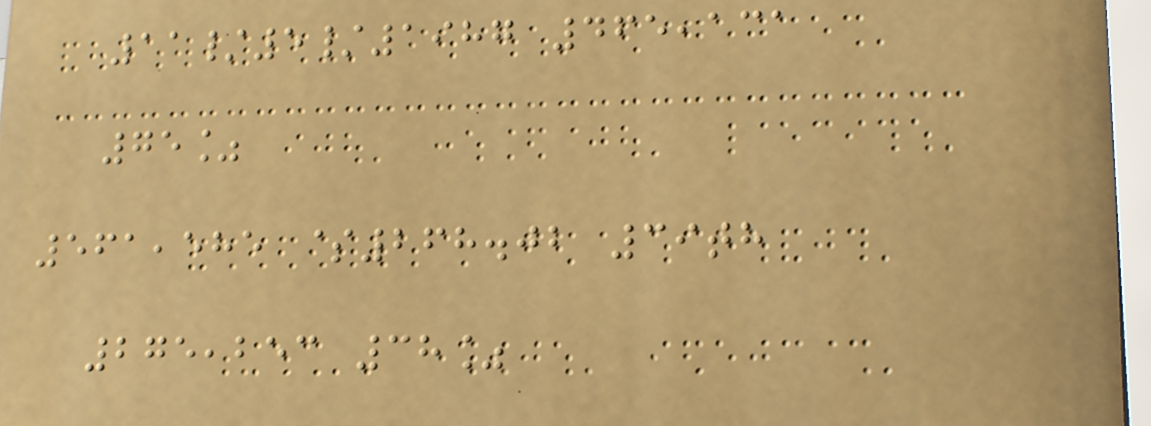11/5/1987 465,131
75%
561,585 $268.02 39th
275,253 38%
